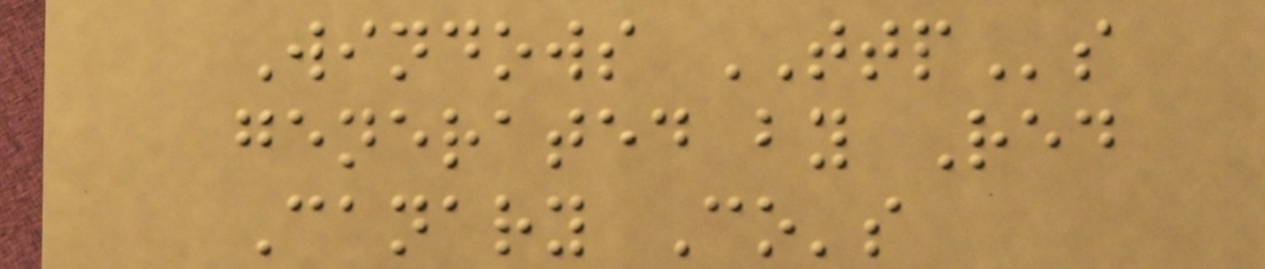Windows TTPs
generated by Red
Canary Co's
